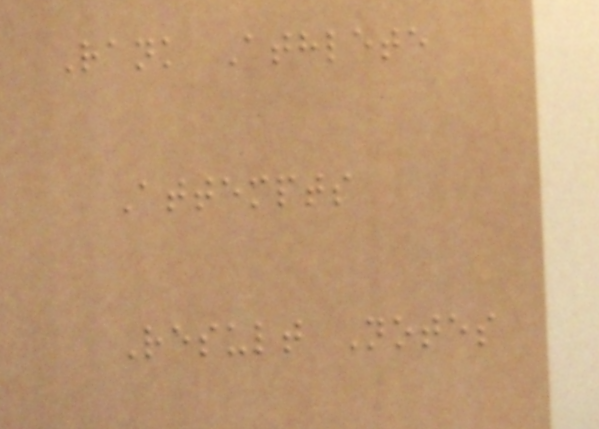Rank Athlete
Attempts
Result Notes
